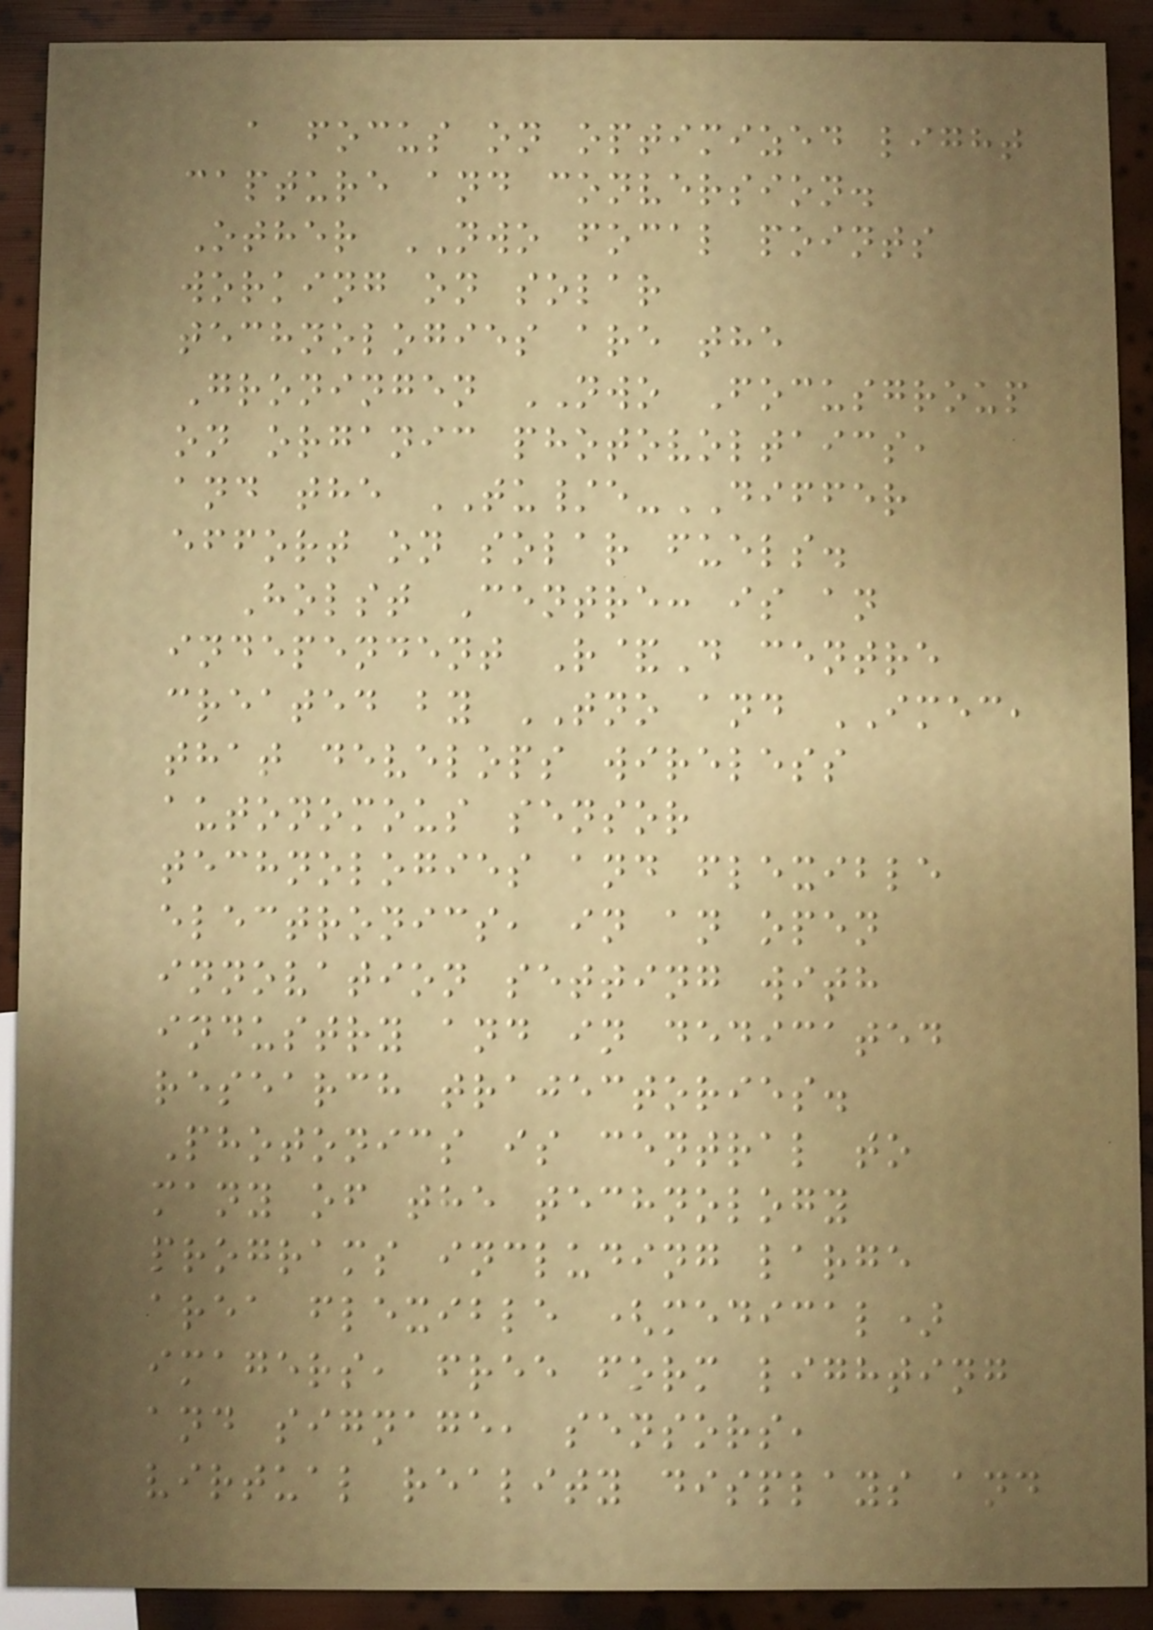a focus on optimized light
capture and conversion.
Other NWO focal points
working on solar
technologies are the
Groningen NWO Focusgroup
on organic photovoltaics,
and the TU/e-DIFFER
effort on solar fuels.
Holst Centre: is an
independent R&D centre
created by TNO and IMEC,
that develops wireless
autonomous sensor
technologies and flexible
electronics, in an open
innovation setting with
industry and in dedicated
research trajectories.
Photonics is central to
many of the technology
programs including large
area flexible (medical)
imagers, free form lighting
and signage, sensors,
virtual reality displays and
